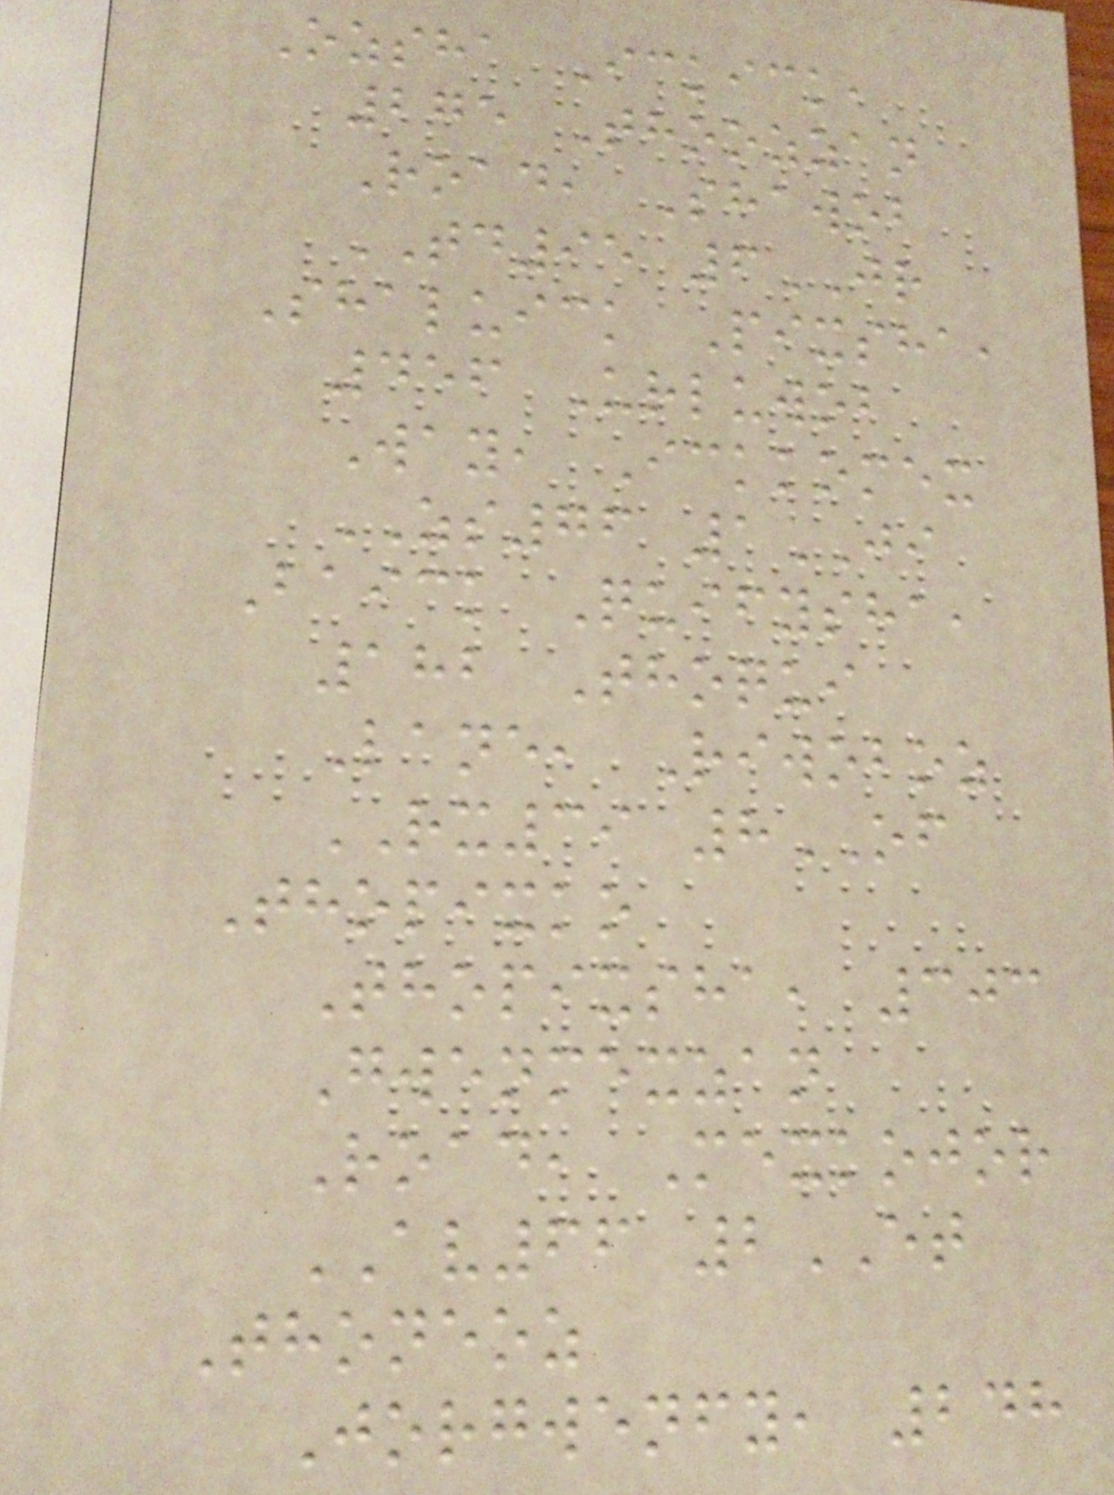Ozsha Ickick,
275 Thoozzan
Road, Shawob
TD95 6JR
Shaluick Pixsha,
456 Urluwob
Way, Ickkomex
ZS76 1JI
Baick Quifysha,
182 Thoqui
Lane, Riwoboz
RX39 8OF
Thopixko
Thopixsha, 303
Gwenmexzan
Road, Mexkojor
AV66 2ET
Thoneoz
Jorgwenfy, 248
